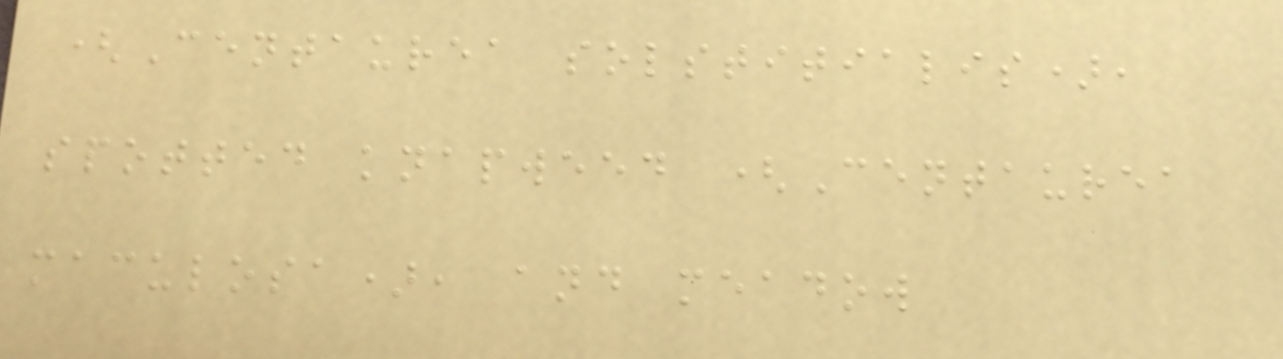(Centaurea solstitialis),
spotted knapweed (Centaurea
maculosa), and meadow
